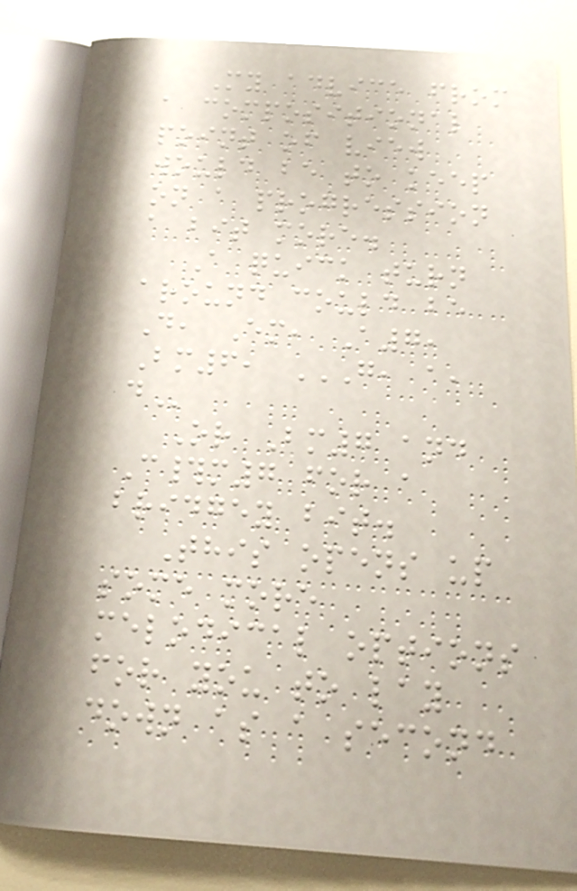My advice from
a compositional
point of view
would be to keep
on a progression
a bit more.
A quick turn
around could be
D, Em, A7,
Bm6, G, A,
D
Or Bm7 and
C#m7 for a
bridgey bit.
This opens up
some more
melodical options
for you to lay
down as a second
